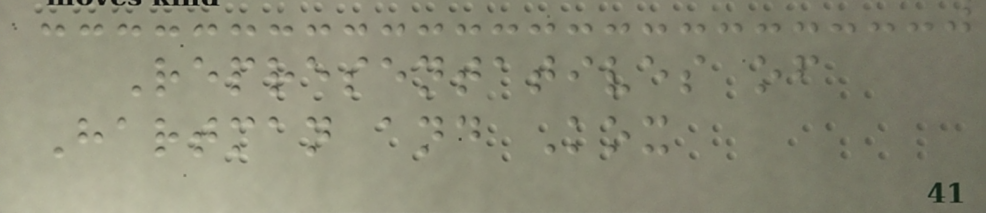Representatives of
Hartman and Kox
